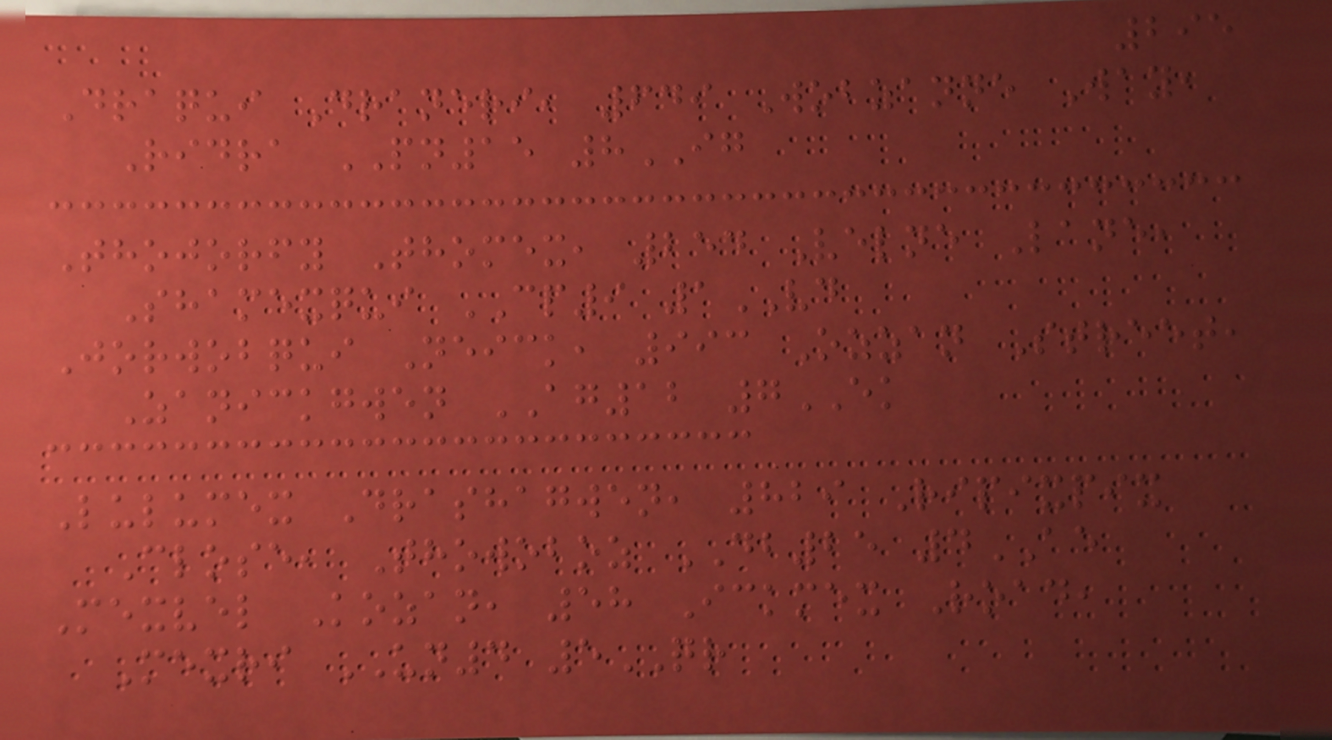295
Draqui Draneri, 649 Wobzanne Way,
Ridra PN15 8IG
Thojorfy Thomex, 254 Velne Lane,
Shamexqui CP9 1VD
Jorwobqui Neick, 993 Ozzan Street,
Zanickgwen AG12 7EK
Lulumex Drashagwen, 829 Ripixpix
Close, Thowoboz DB25 4AE
Mexvel Kozan, 58 Ickmex Road,
Mexri UN4 5QR
